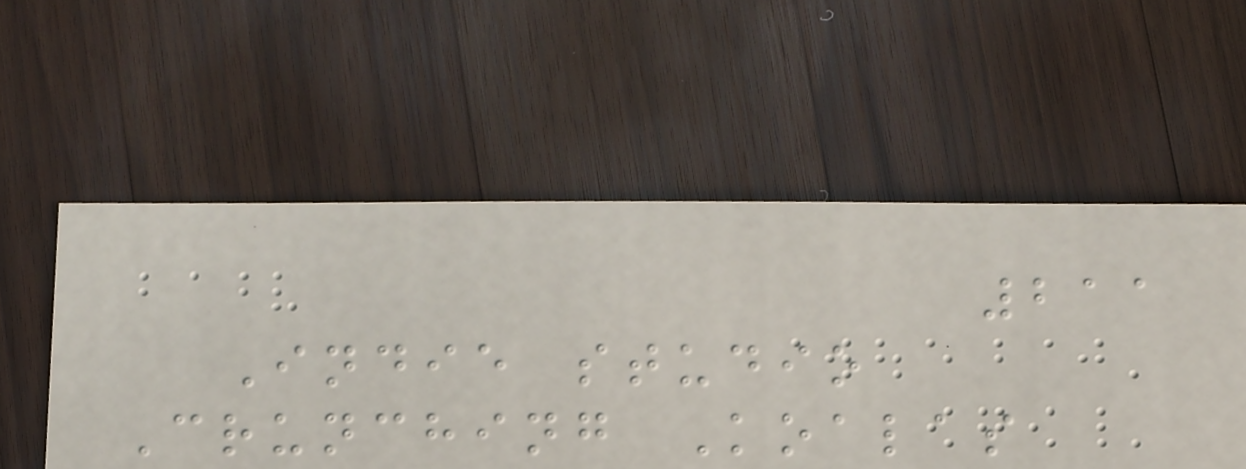211
Indie studio
Crunching Koalas
